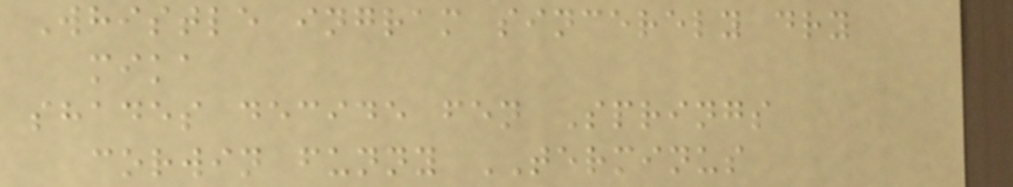Whistle ingram sincerely dry
mika
shades decide fen Springs
corwin funny TERMINUS
